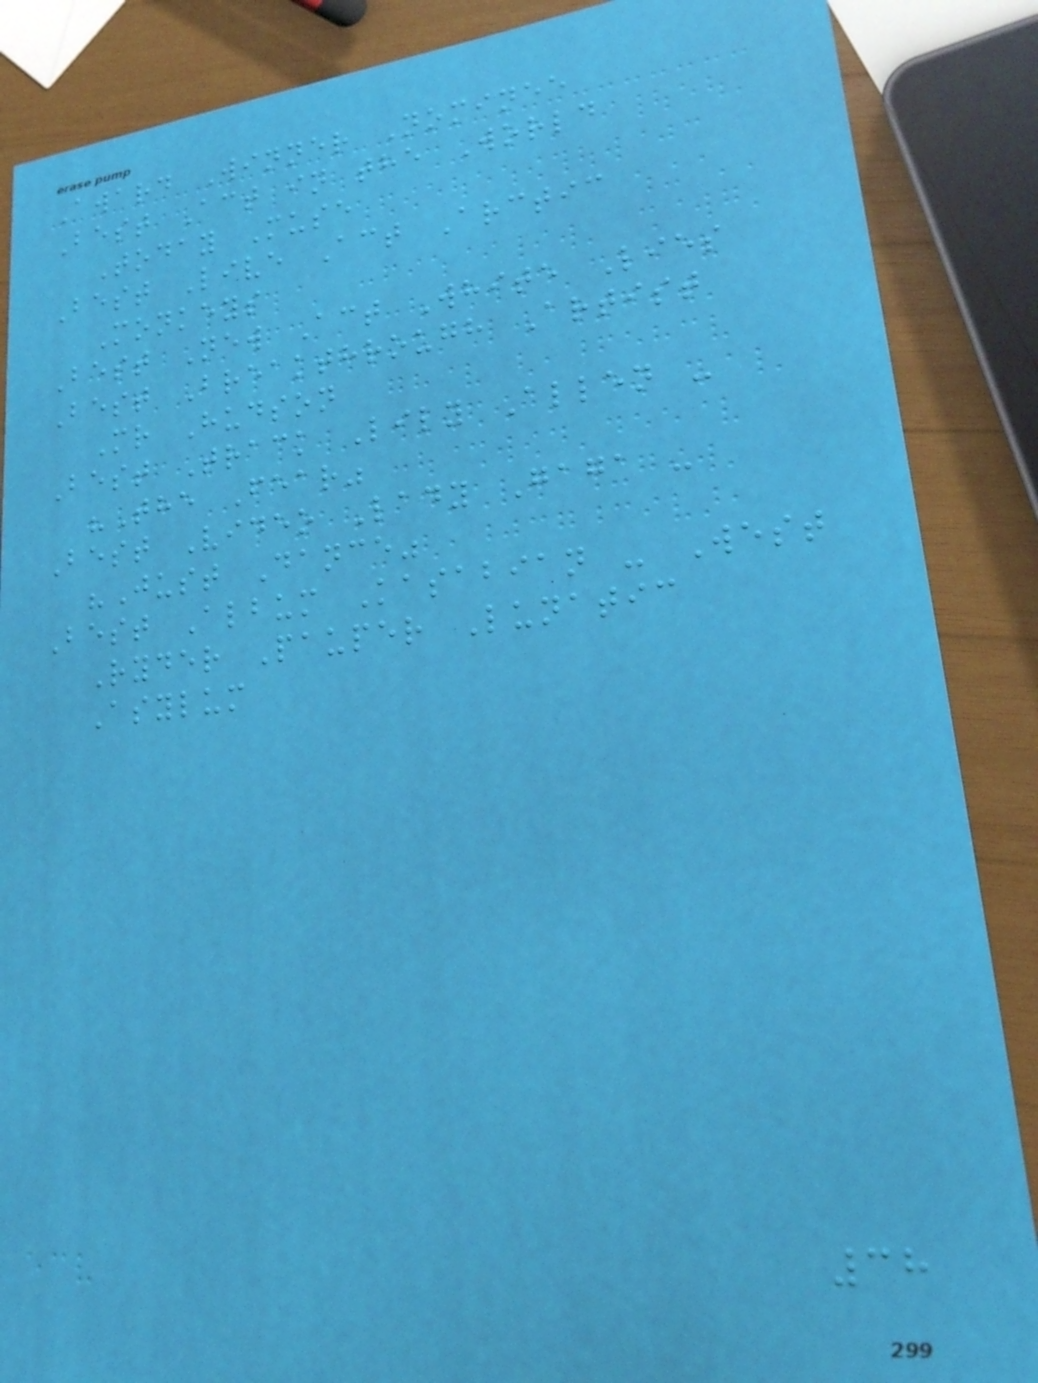Award Winner Nominee
Best Act in the World
Today Muse
Best Live Act Arctic
Monkeys
Best New Act White Lies
Best Breakthrough Artist
Mr Hudson
Best Track Lily Allen -
"The Fear"
Best Video Lady Gaga -
"Just Dance"
Best Album Kasabian - West
Ryder Pauper Lunatic
Asylum
38
